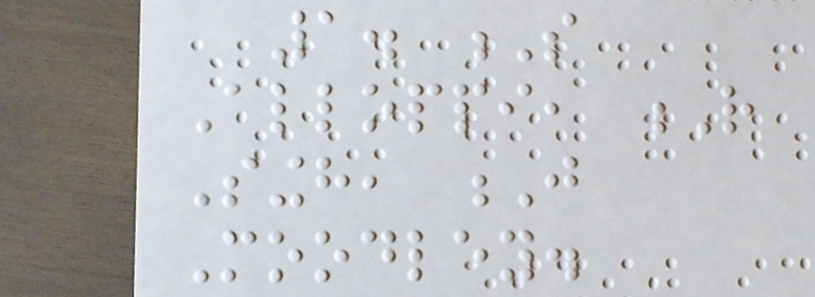1. S
Alloppi, R
Singh, J
Moodley.
